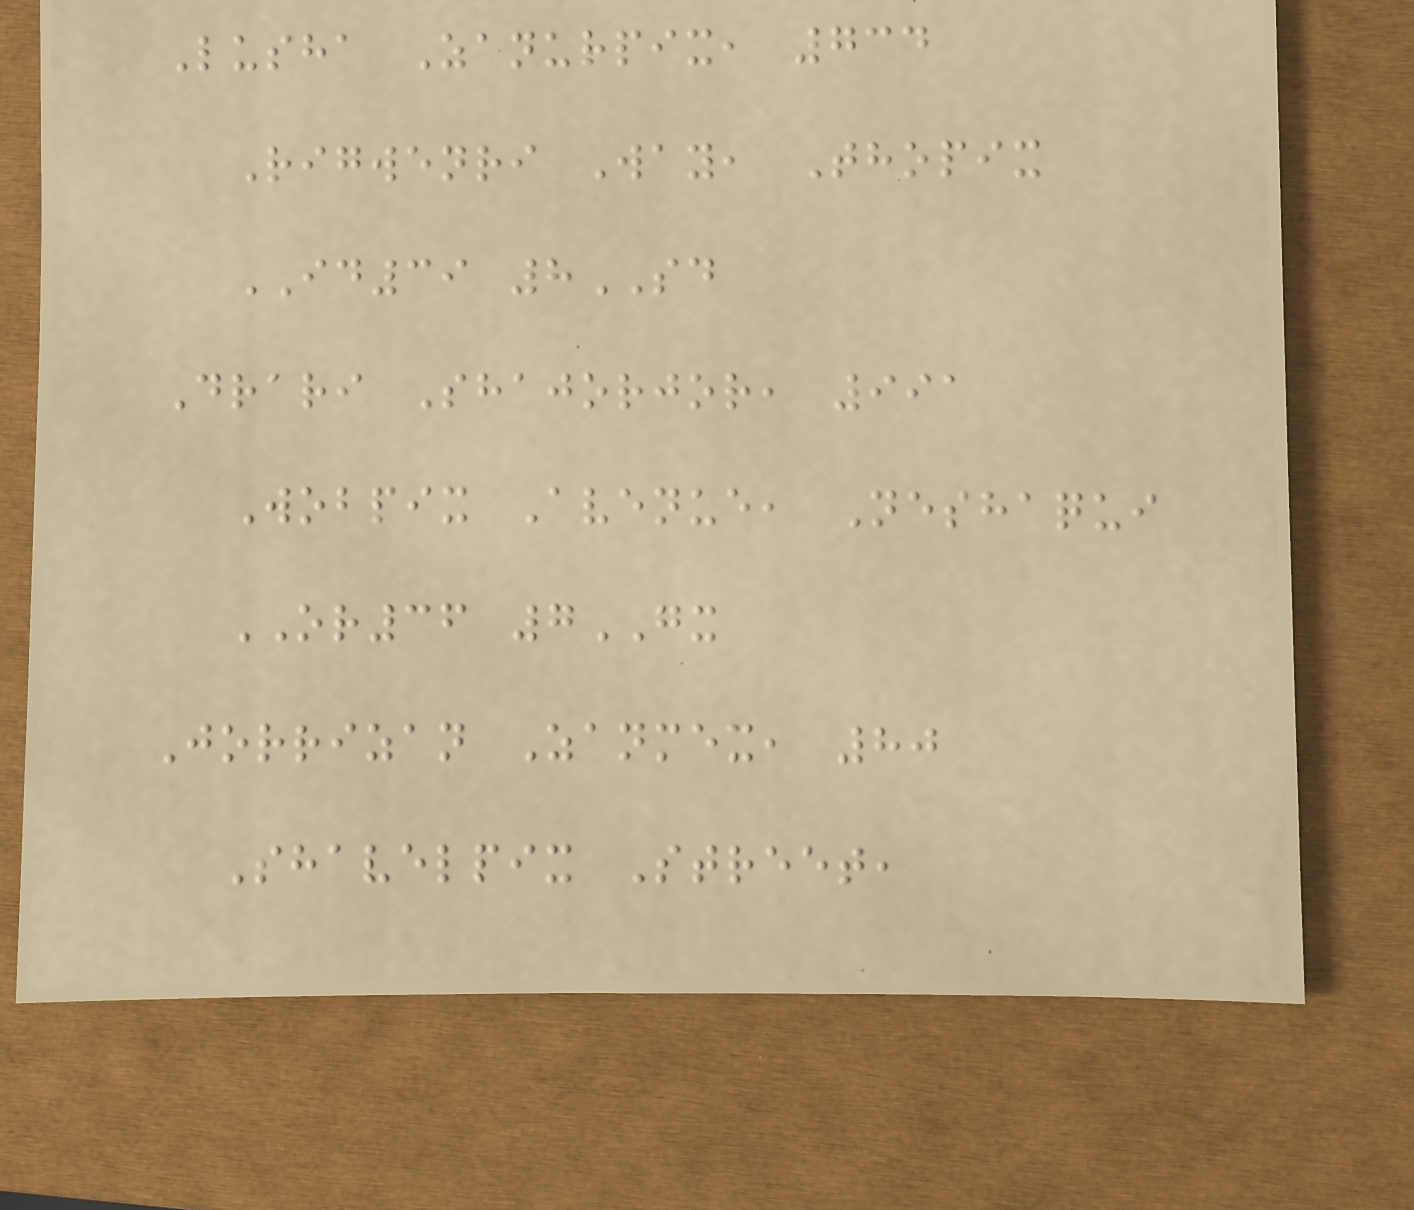Lusha Zanurpix, 734
Rigwenri Way, Thopix
ID39 8SD
Drari Shajorjor, 991
Wobpix Avenue, Neshaqui
OR36 7GX
Jorrizan Zanmex, 80
Shavelpix Street,
